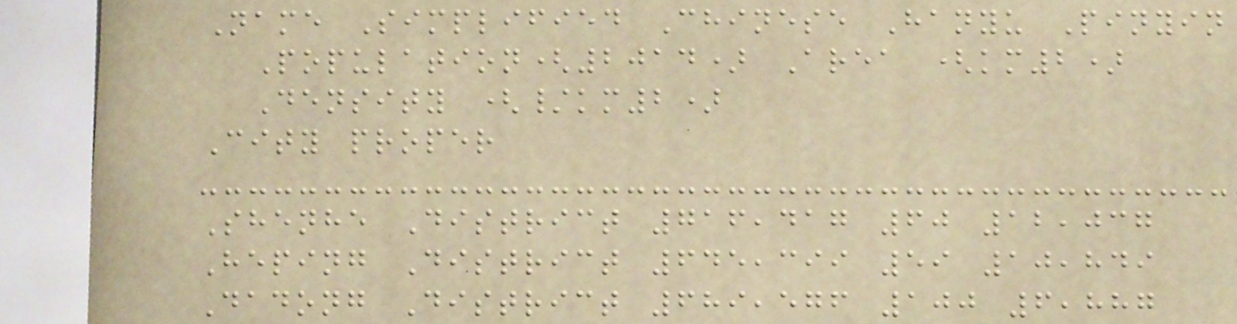Name Simplified Chinese Hanyu Pinyin
Population(2014) Area (km2)
Density (/km2)
City proper
Shenhe District 716,417 60 12,037
Heping District 645,399 59 10,849
Dadong District 689,576 100 6,887
